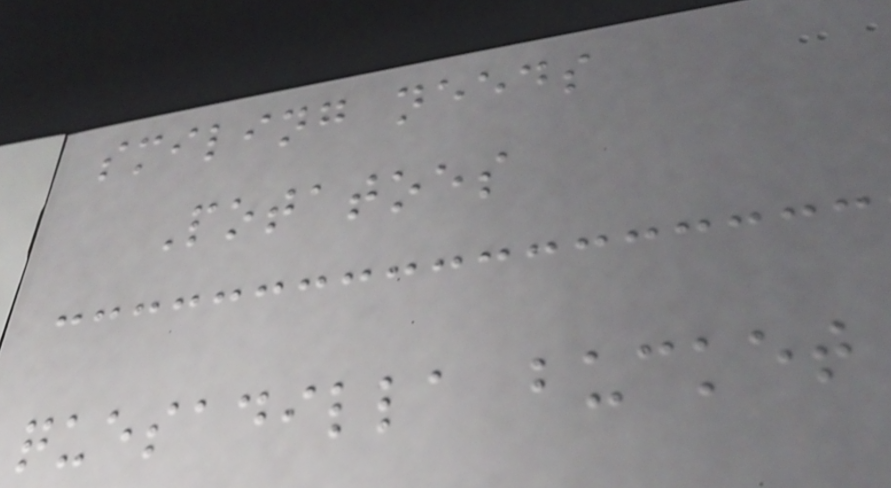smiling needs
Potatoes
quesadilla bucket
